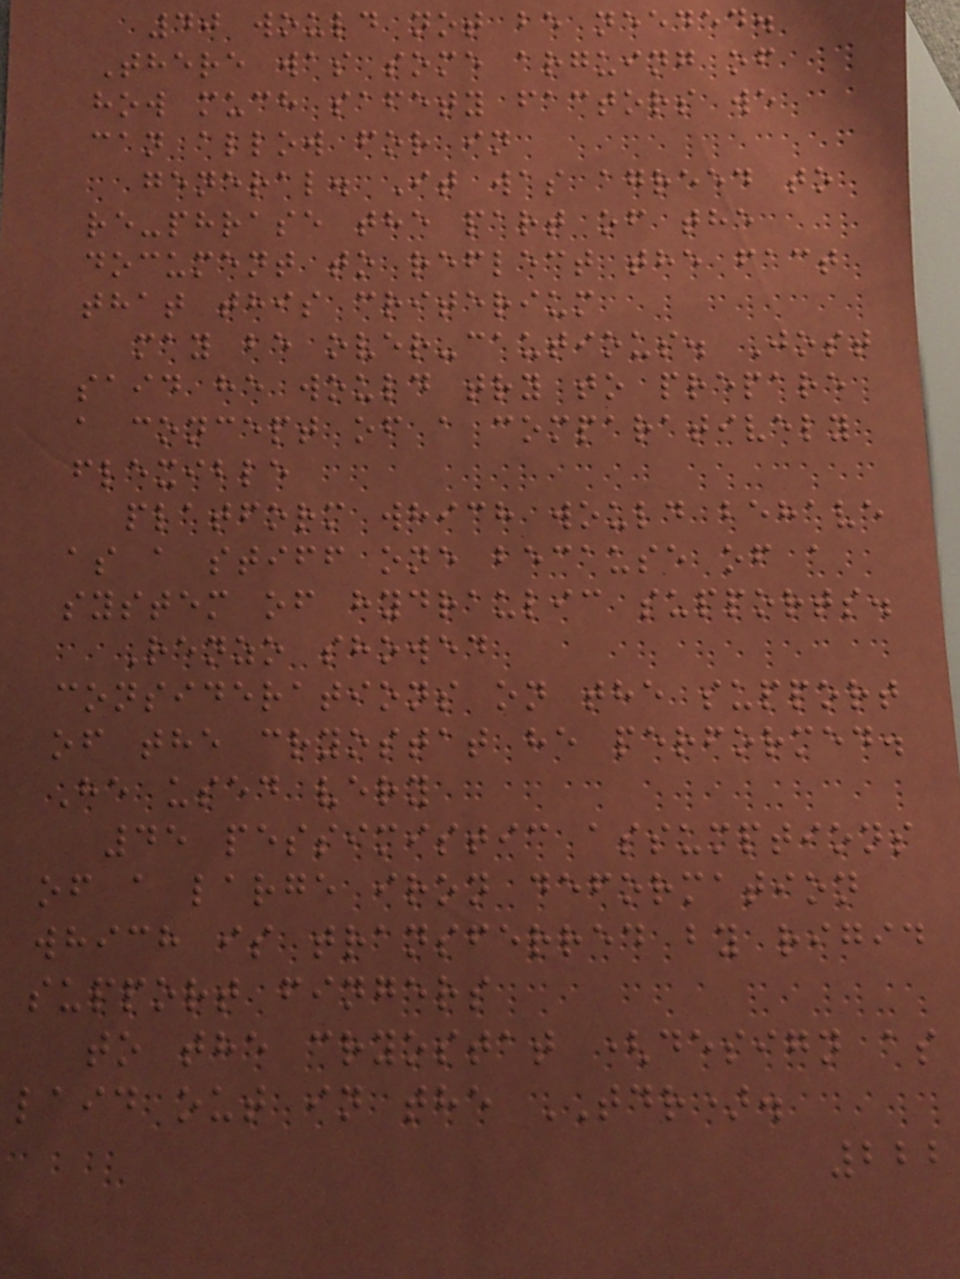40 would not be needed.
There was some arguing of
how much safety factors we
can allow for in
general. It was agreed to
re-phrase the part of the
document to reflect the fact
that this criterium
may be over-cautious. Jost
said he would try to prepare
a concept of a comparatively
flexible
platform which would behave
as a stiff one because of a
system of hydraulic supports.
Renzo showed
considerations on the support
of the cryostat he performed.
He used very
45 pessimistic assumptions
of a large iron deformation
which is transferred by rigid
support fingers
to the cryostat (design as
laid out in the TDR).
222
